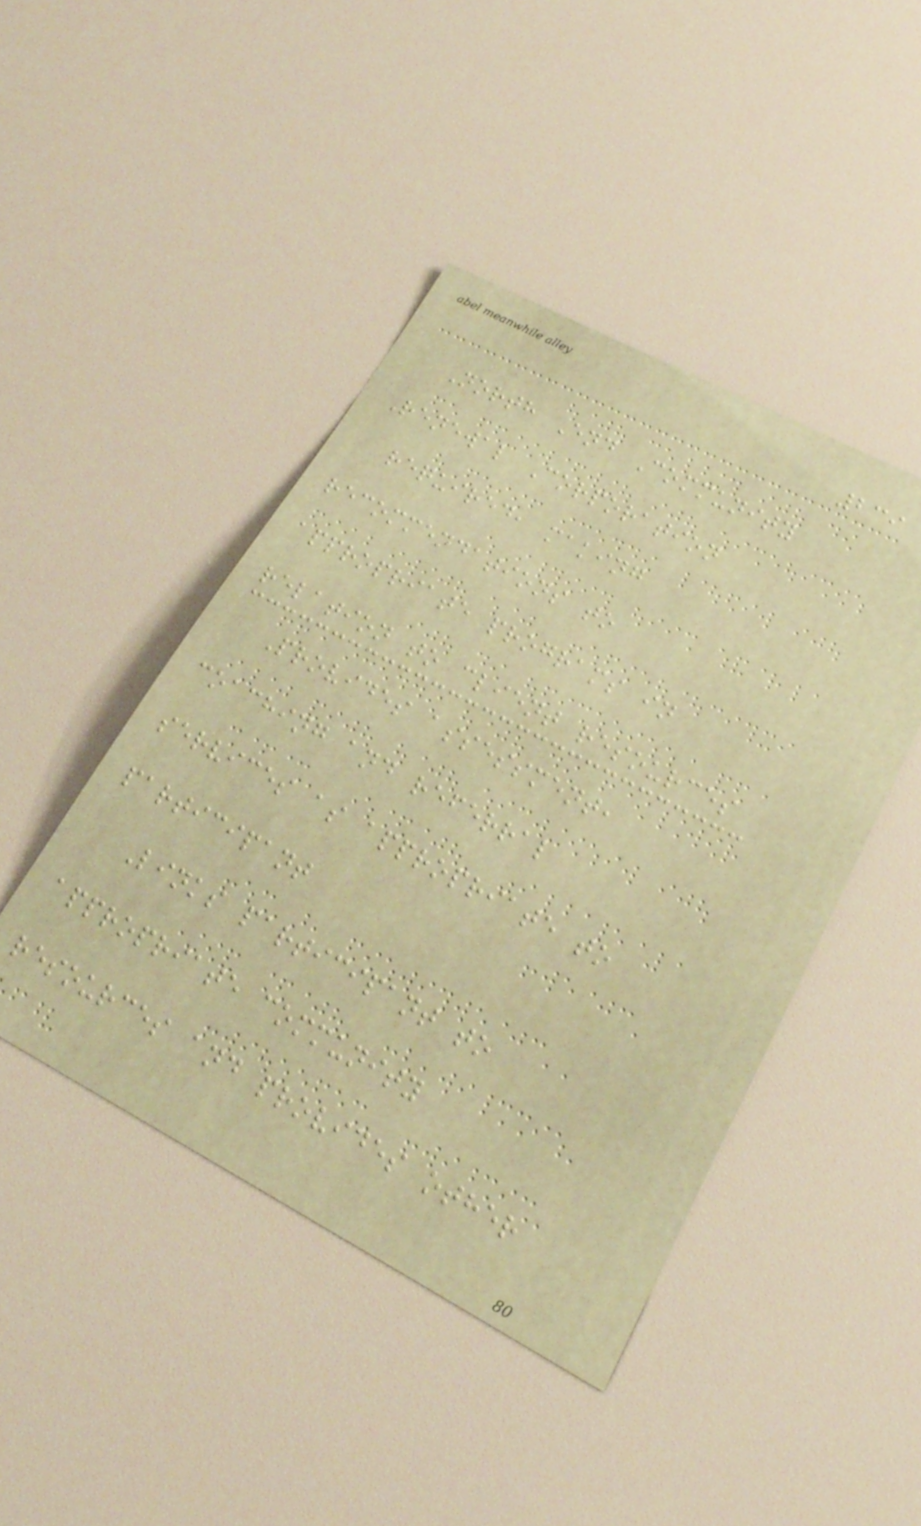239
North End Community
Renewal Corporation
required, making
recommendations to
appropriate programs in
relation to client resources
Provides assessment,
coaching and referral
services as appropriate to
participant
Links participant to
appropriate community
resources and provides other
